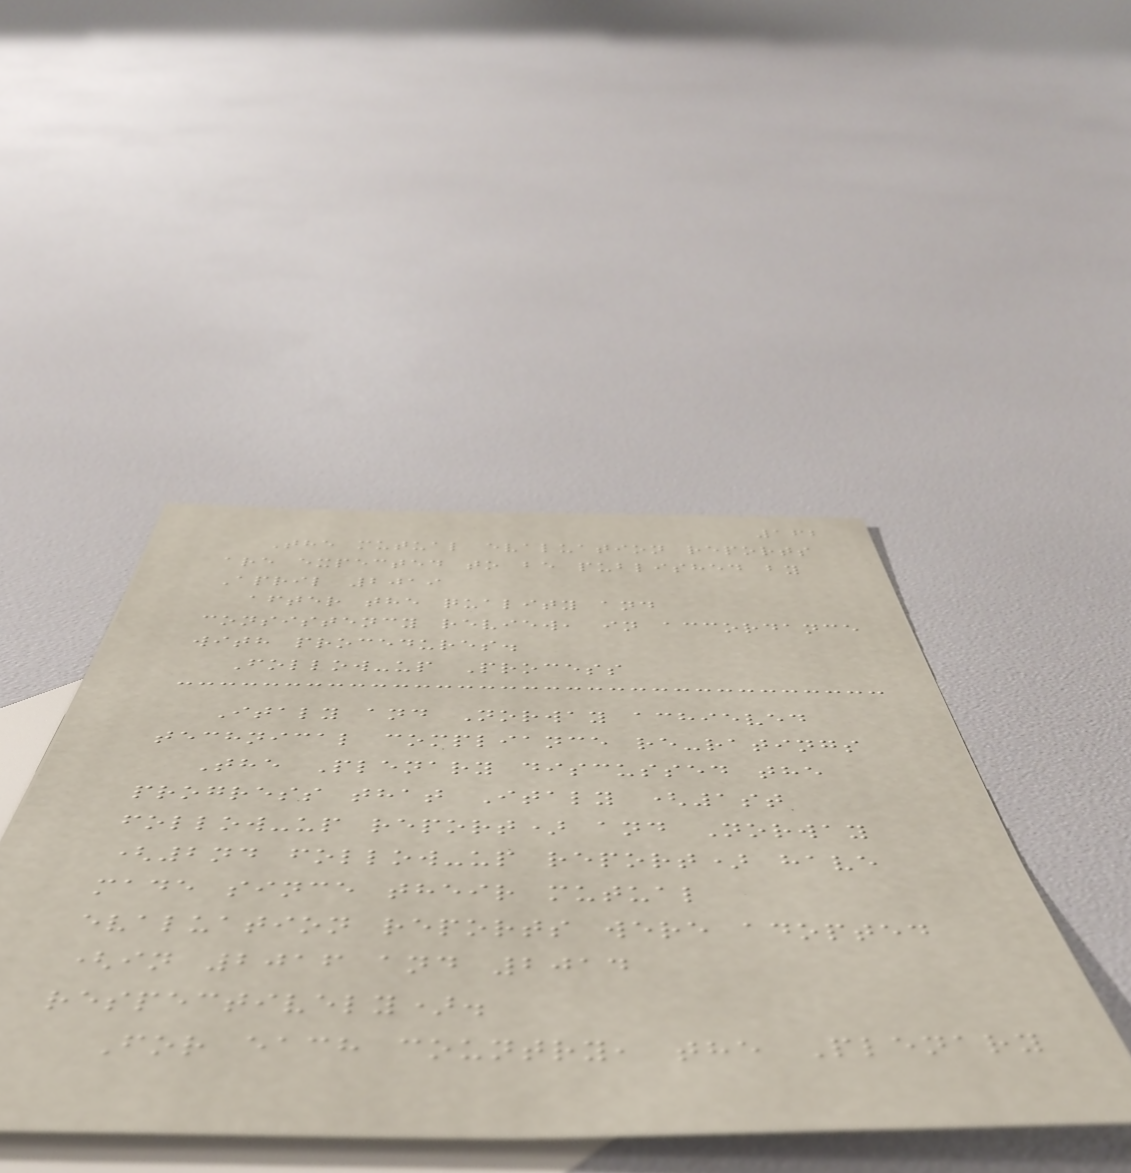162
The mutual evaluation reports
are expected to be published by
April 2019
after the quality and
consistency review, in accordance
with procedures.
Follow-up Process
Italy and Norway achieved
technical compliance re-ratings
The Plenary discussed the
progress that Italy (1st
follow-up report) and Norway
(2nd follow-up report) have
made since their mutual
evaluation reports were adopted
(in 2016 and 2014
respectively).
For each country, the Plenary
